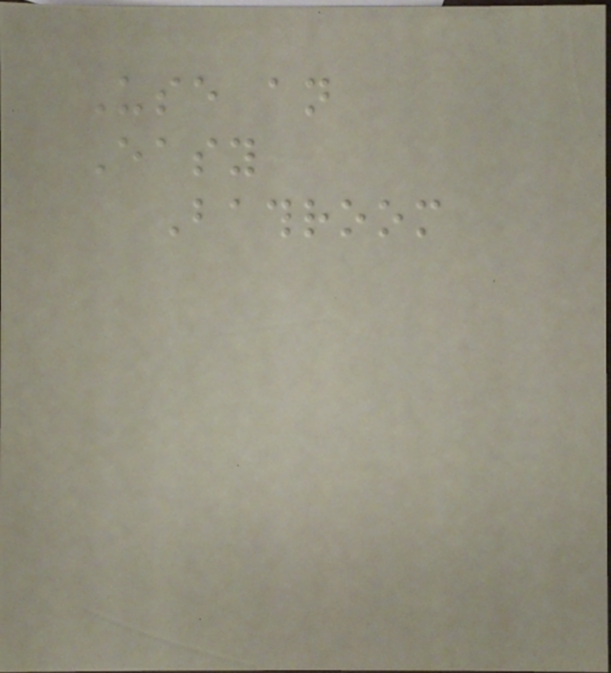Use an
Easy
Bathroom
